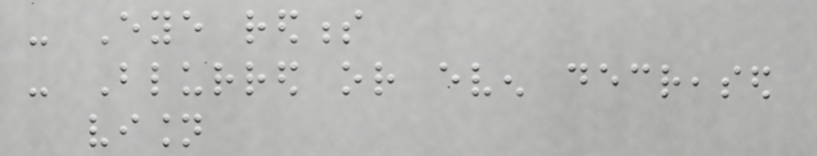- Eye redness
- Blurred or even decreased
vision
